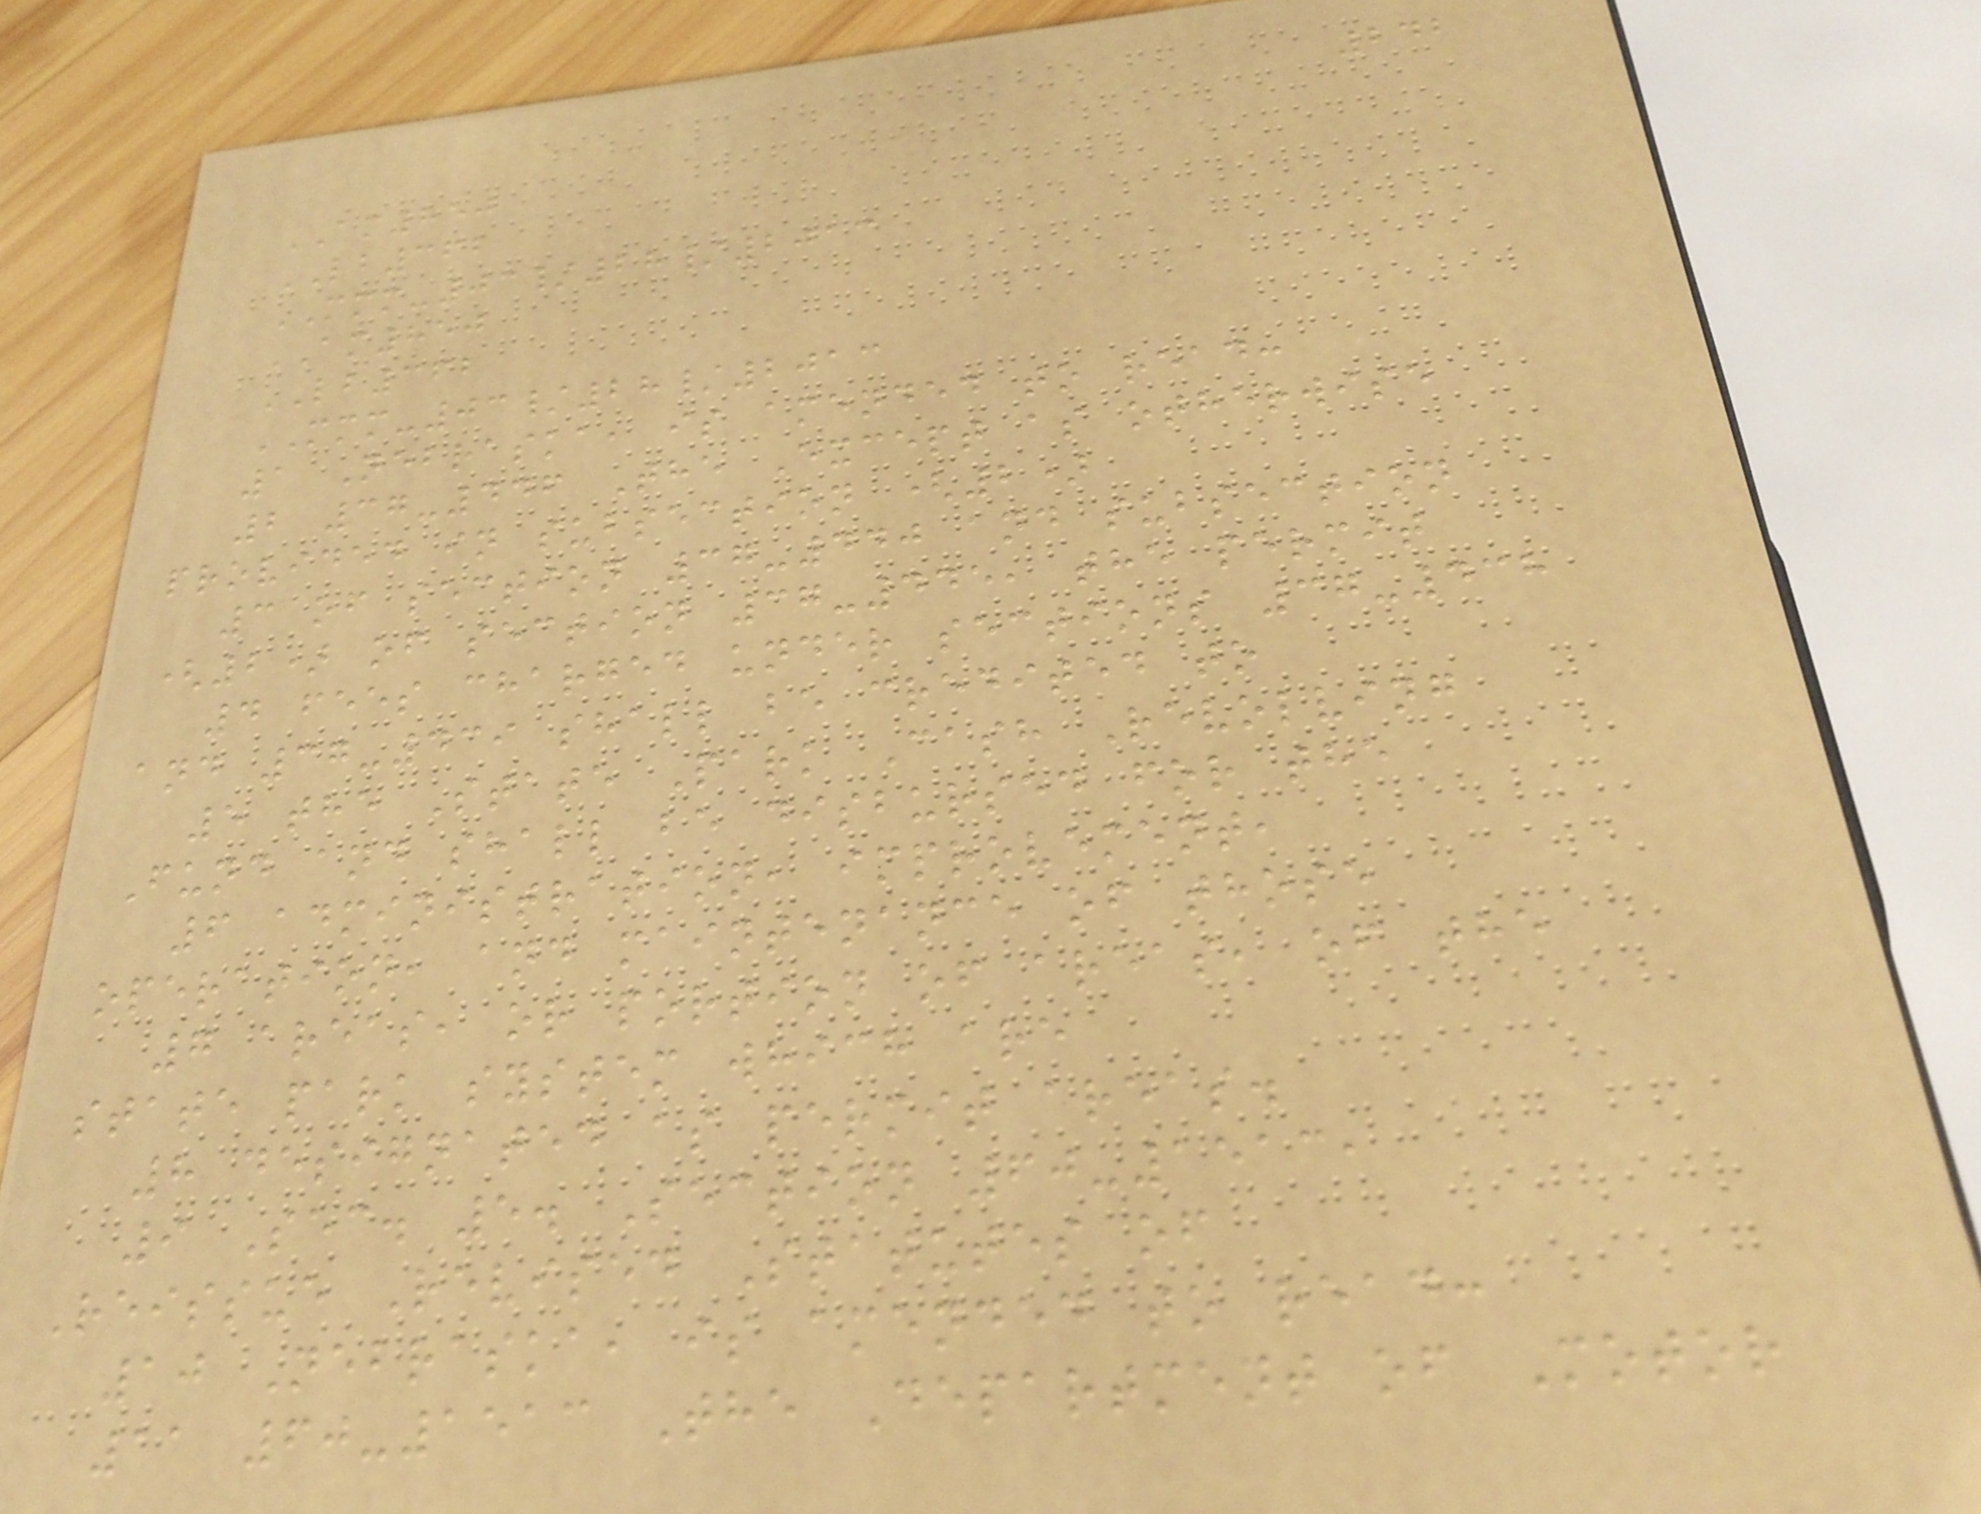242
AM850
LB362
MMM-03/28/2013
AM850
LB362
MMM-03/28/2013
1 Nebraska, is amended to read:
2 37-446 The Except as otherwise
provided in subsection (2)
3 of section 37-440 and subsection
(2) of section 37-445, the permit
4 fees charged under sections 37-438
and 37-439 shall be credited to
5 the State Park Cash Revolving
Fund and shall be disbursed for the
6 administration, improvement,
operation, and maintenance of those
7 areas, or portion of areas, of the
state park system which are
8 designated as permit areas.
9 Sec. 5. Section 60-1513,
Reissue Revised Statutes of
10 Nebraska, is amended to read:
11 60-1513 The Department of Motor
